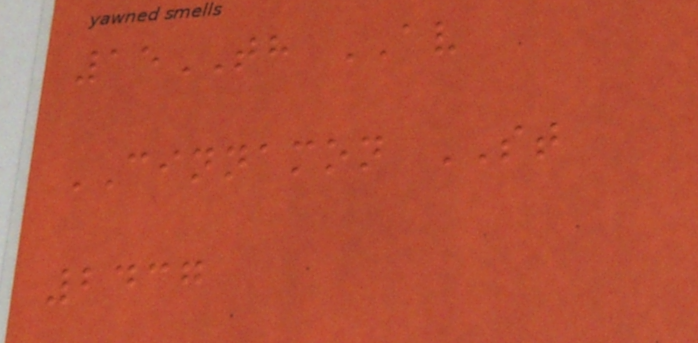15TH AV
CINNAMON ST
2437
